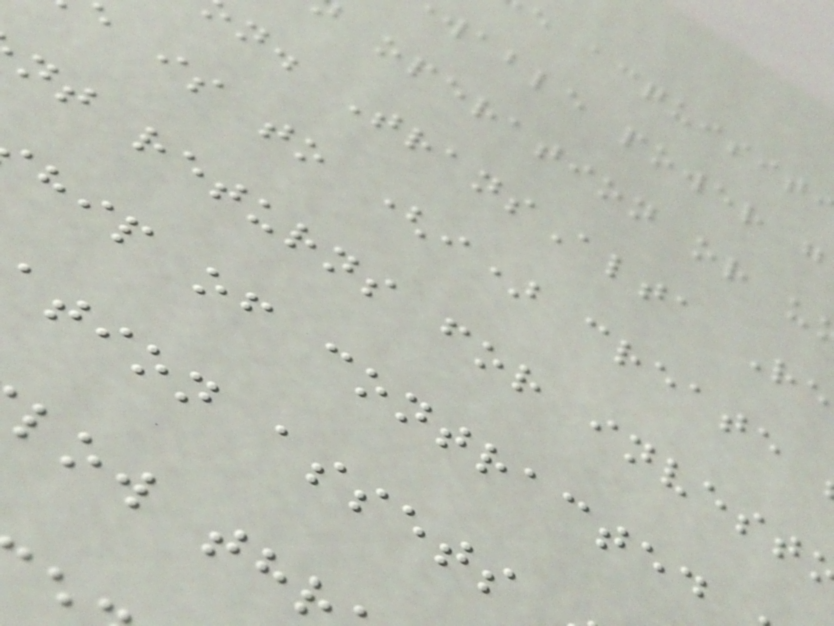e acquisit
wable power g
operation or u
n. TransAlta Re
e is to (i) create
nt returns for invest
hip of contracted
tion assets
